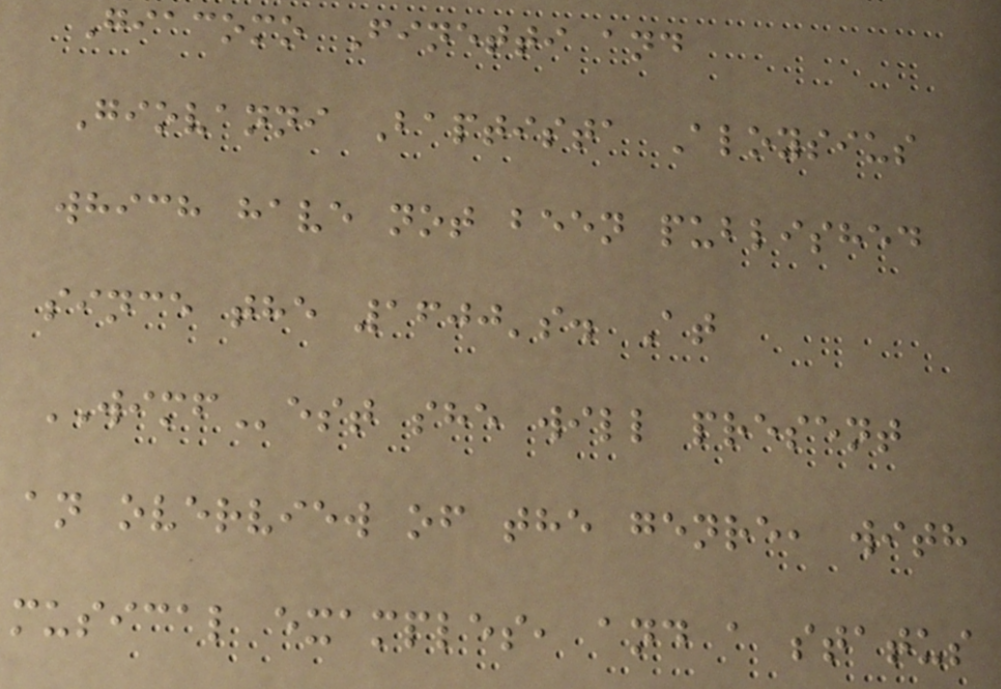Giacomo Finetti and
Giovanni Baptista Aloysius
which have not been published
since the 1600's. At
WIMFest she will present
an overview of the genre, with
musical examples, and a status
